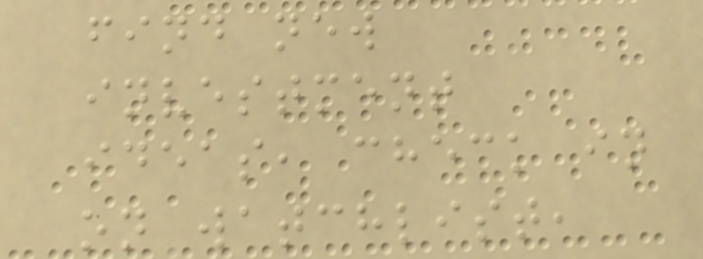find new
investment
ideas, check in
on watchlist,
